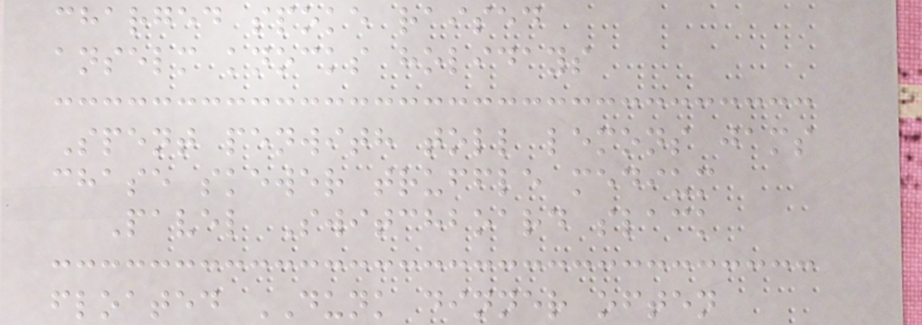charged spoke raised
anselm knocks holidays
Spent penwith toll lemons jams
chase skewer truffle medium
Pavel Switchboard slack
floated DUNK dinner often
